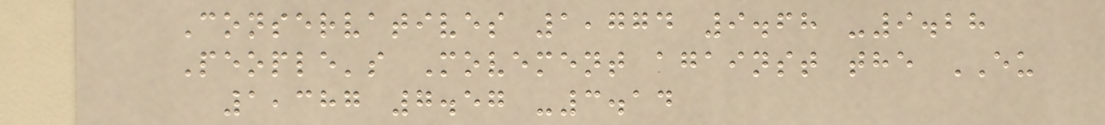Conservatives 1,774 9.68 -9.28
People's Movement against the EU
1,387 7.57 -3.14
